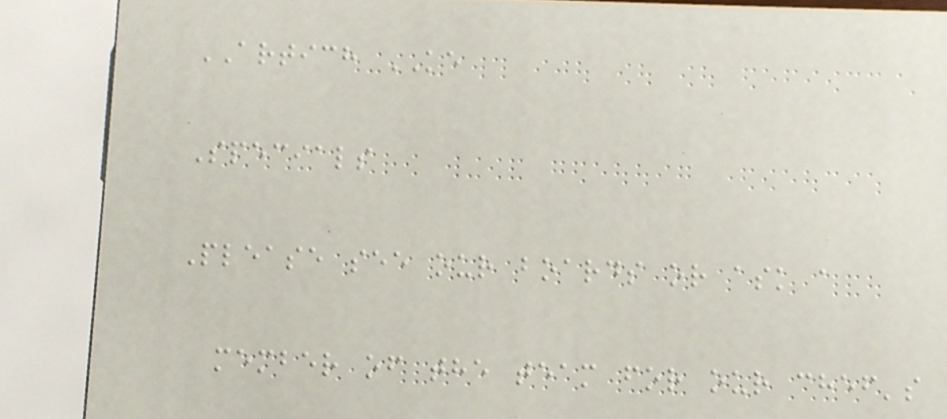ARTICH KE
Specials
Please see our boards or ask a
member of the team for our chef's
